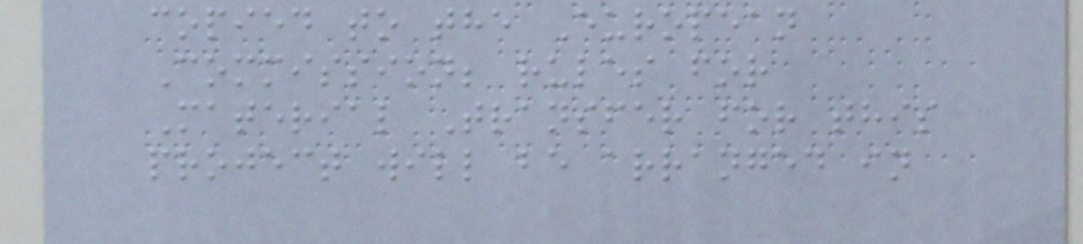copied to the European
Commission; rules for
Material Transfer for this
project will be arranged in
